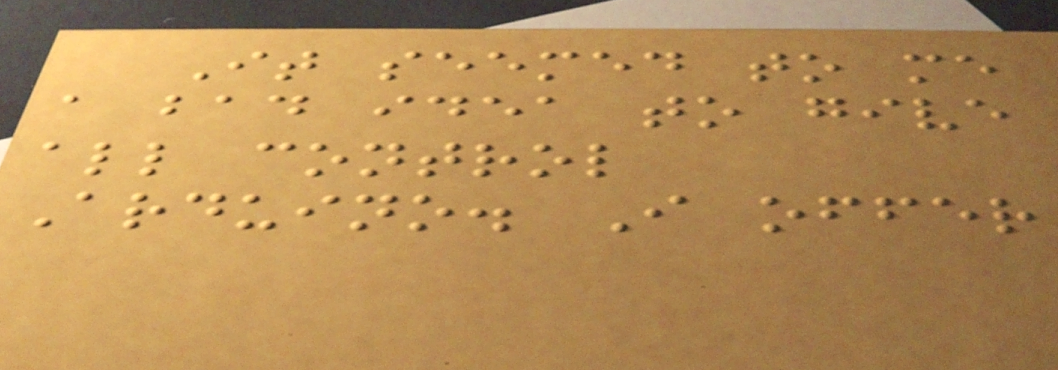It seemed to me
a bad idea to give
all control
Arduino. I offer
